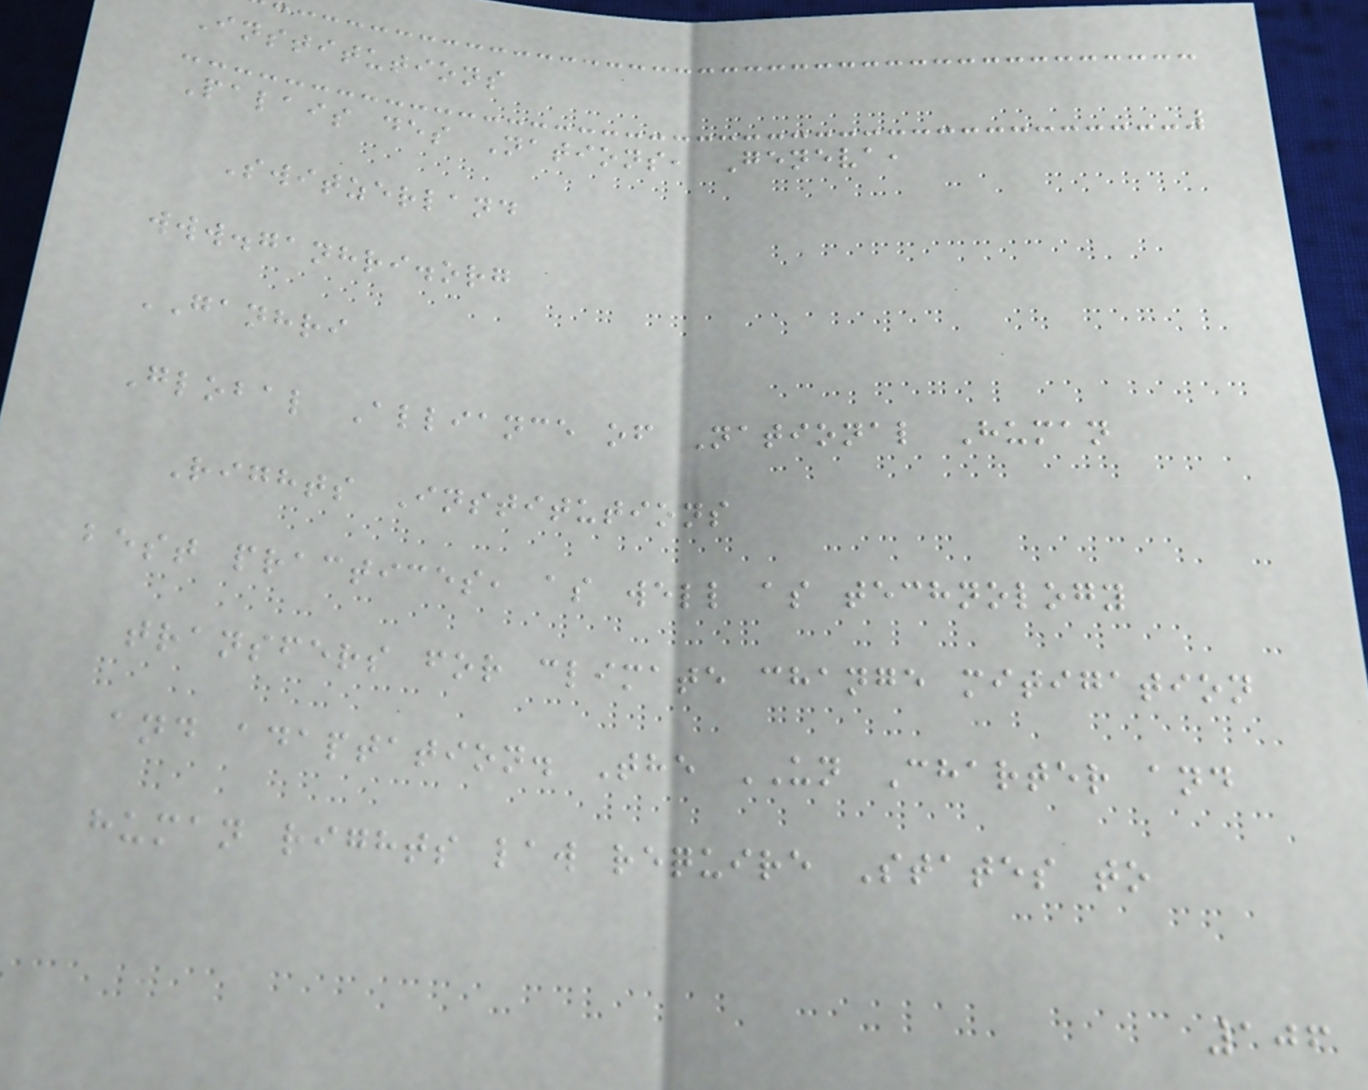Institutions
Palais des Nations, Geneva,
Switzerland
www.ganhri.org
GANHRI
Global Alliance of National Human
Rights Institutions
best practices, as well as technology
transfers for climate change mitigation
and adaptation. The UN Charter and
human rights law require States to
106
